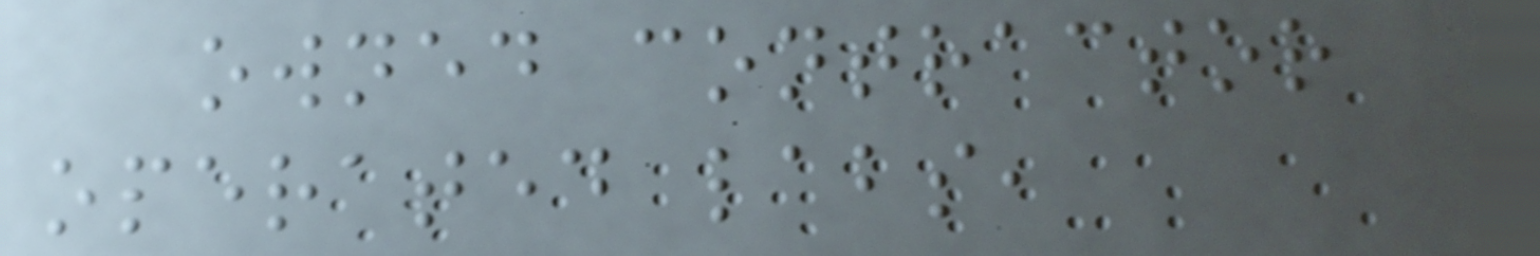owned contractor
operated labs,
